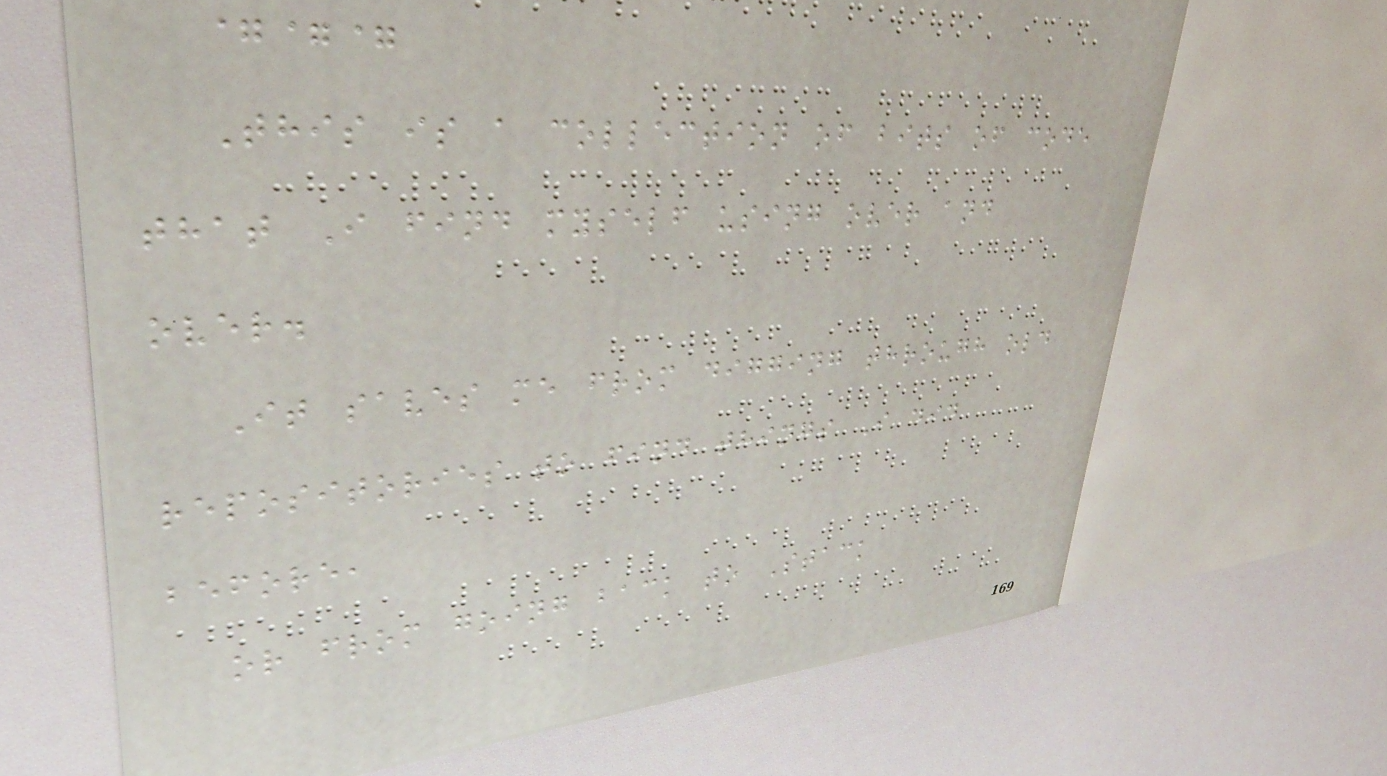===
This is a collection of bits of code
that I find myself using over and
over.
It saves me from digging through old
repositories to find things I did
before,
or from going back to Stack
